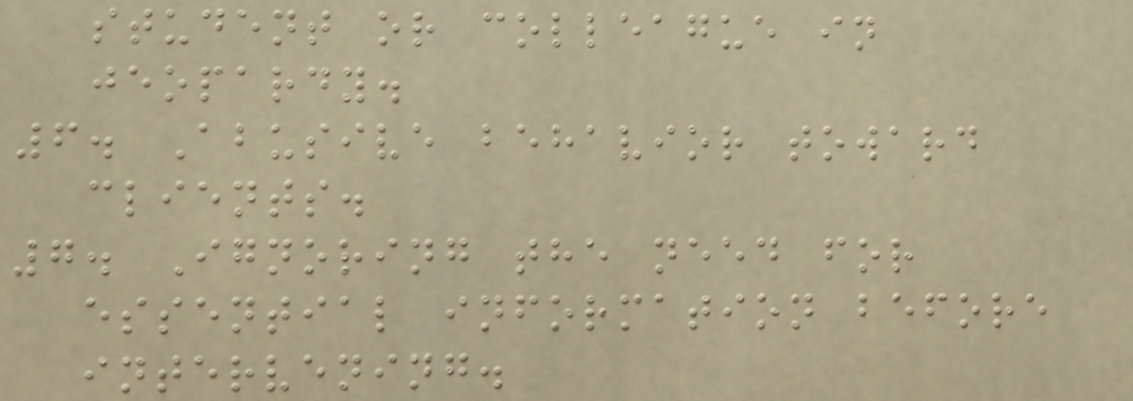student or colleague in
jeopardy.
6. Abusive behavior toward
clients.
7. Ignoring the need for
essential information before
intervening.
